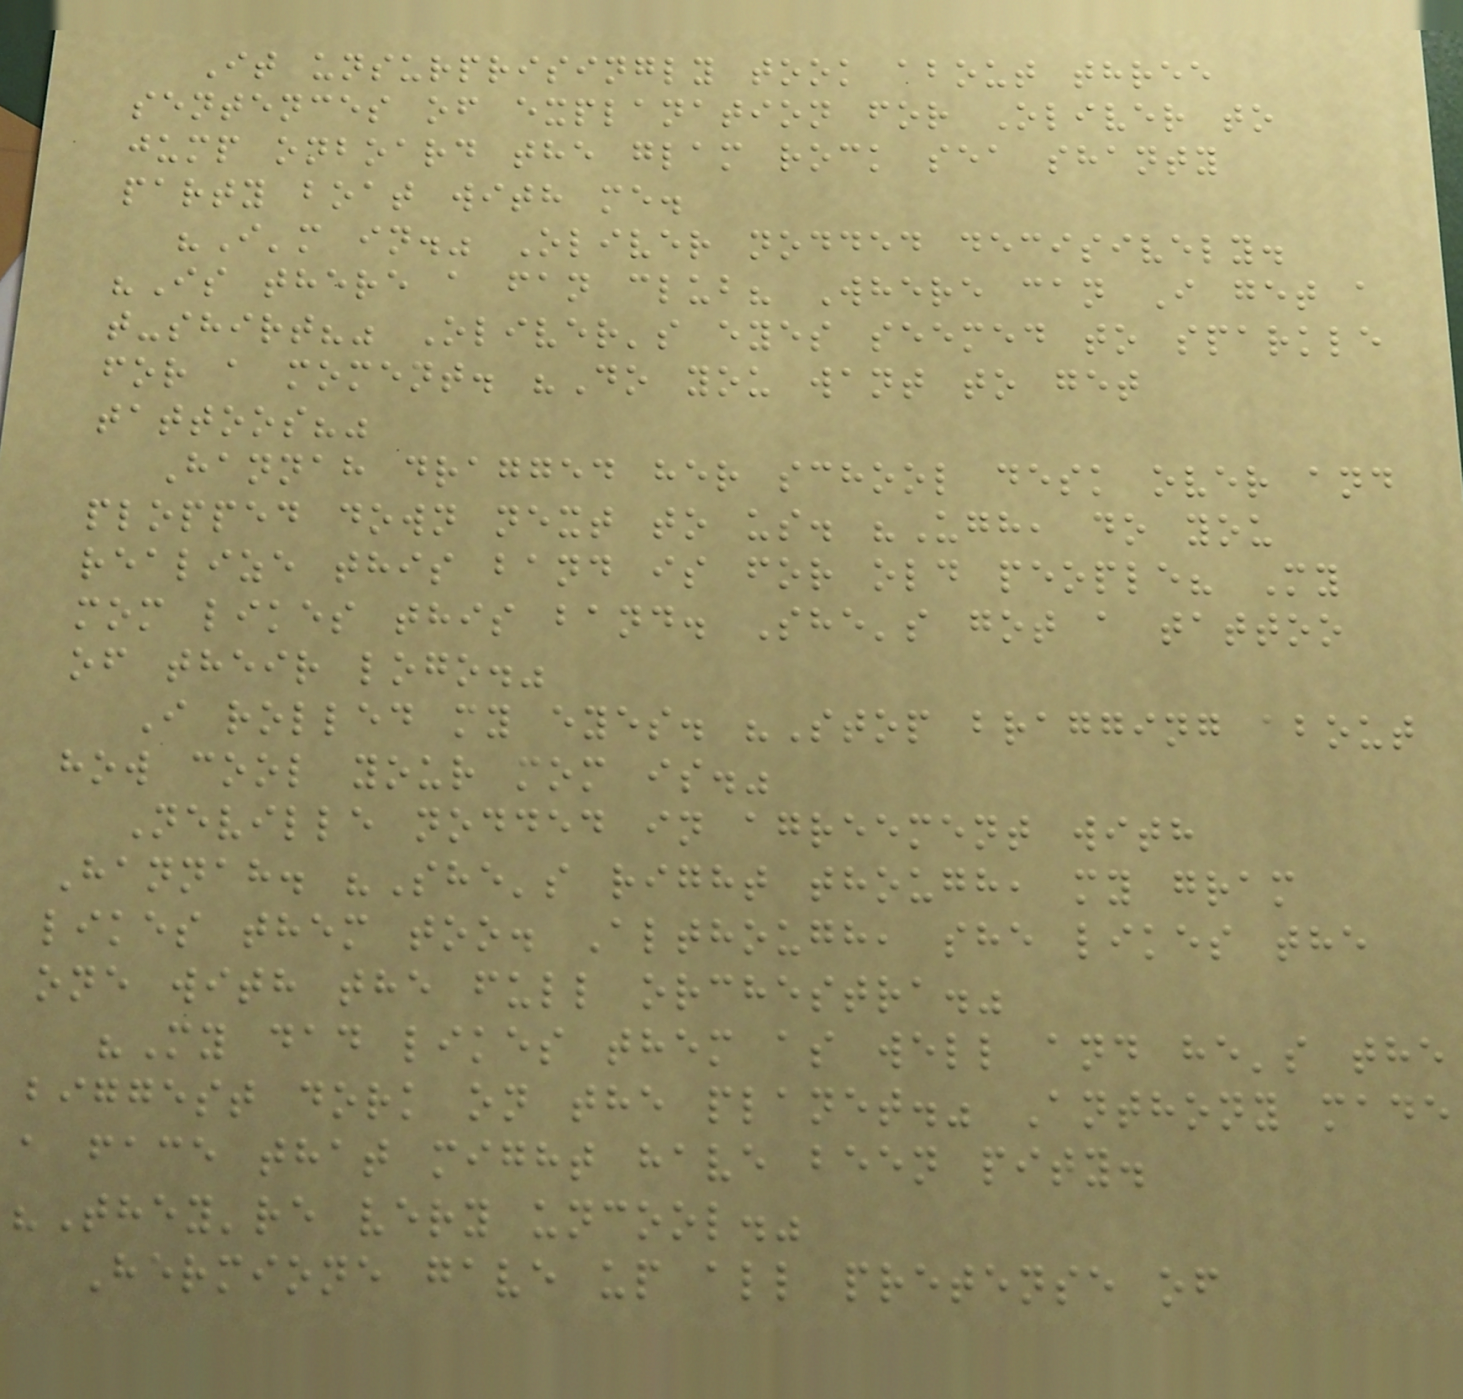It unsurprisingly took about three
sentences of explanation for Oliver to
jump onboard the glam rock sea shanty
party boat with me.
"I'm in." Oliver nodded decisively.
"Is there a fan club? Where can I get a
t-shirt?" Oliver's eyes seemed to sparkle
for a moment. "Do you want to get
tattoos?"
Hannah dragged her school desk over and
plopped down next to us. "Ugh, do you
realize this band is for old people? My
mom likes this band. She's got a tattoo
of their logo."
I rolled my eyes. "Stop bragging about
how cool your mom is."
Neville nodded in agreement with
Hannah. "She's right though, my gram
likes them too. Although, she likes the
one with the full orchestra."
"My dad likes them as well and he's the
biggest dork on the planet." Anthony made
a face that might have been pity.
"They're very uncool."
Hermione gave up all pretense of
